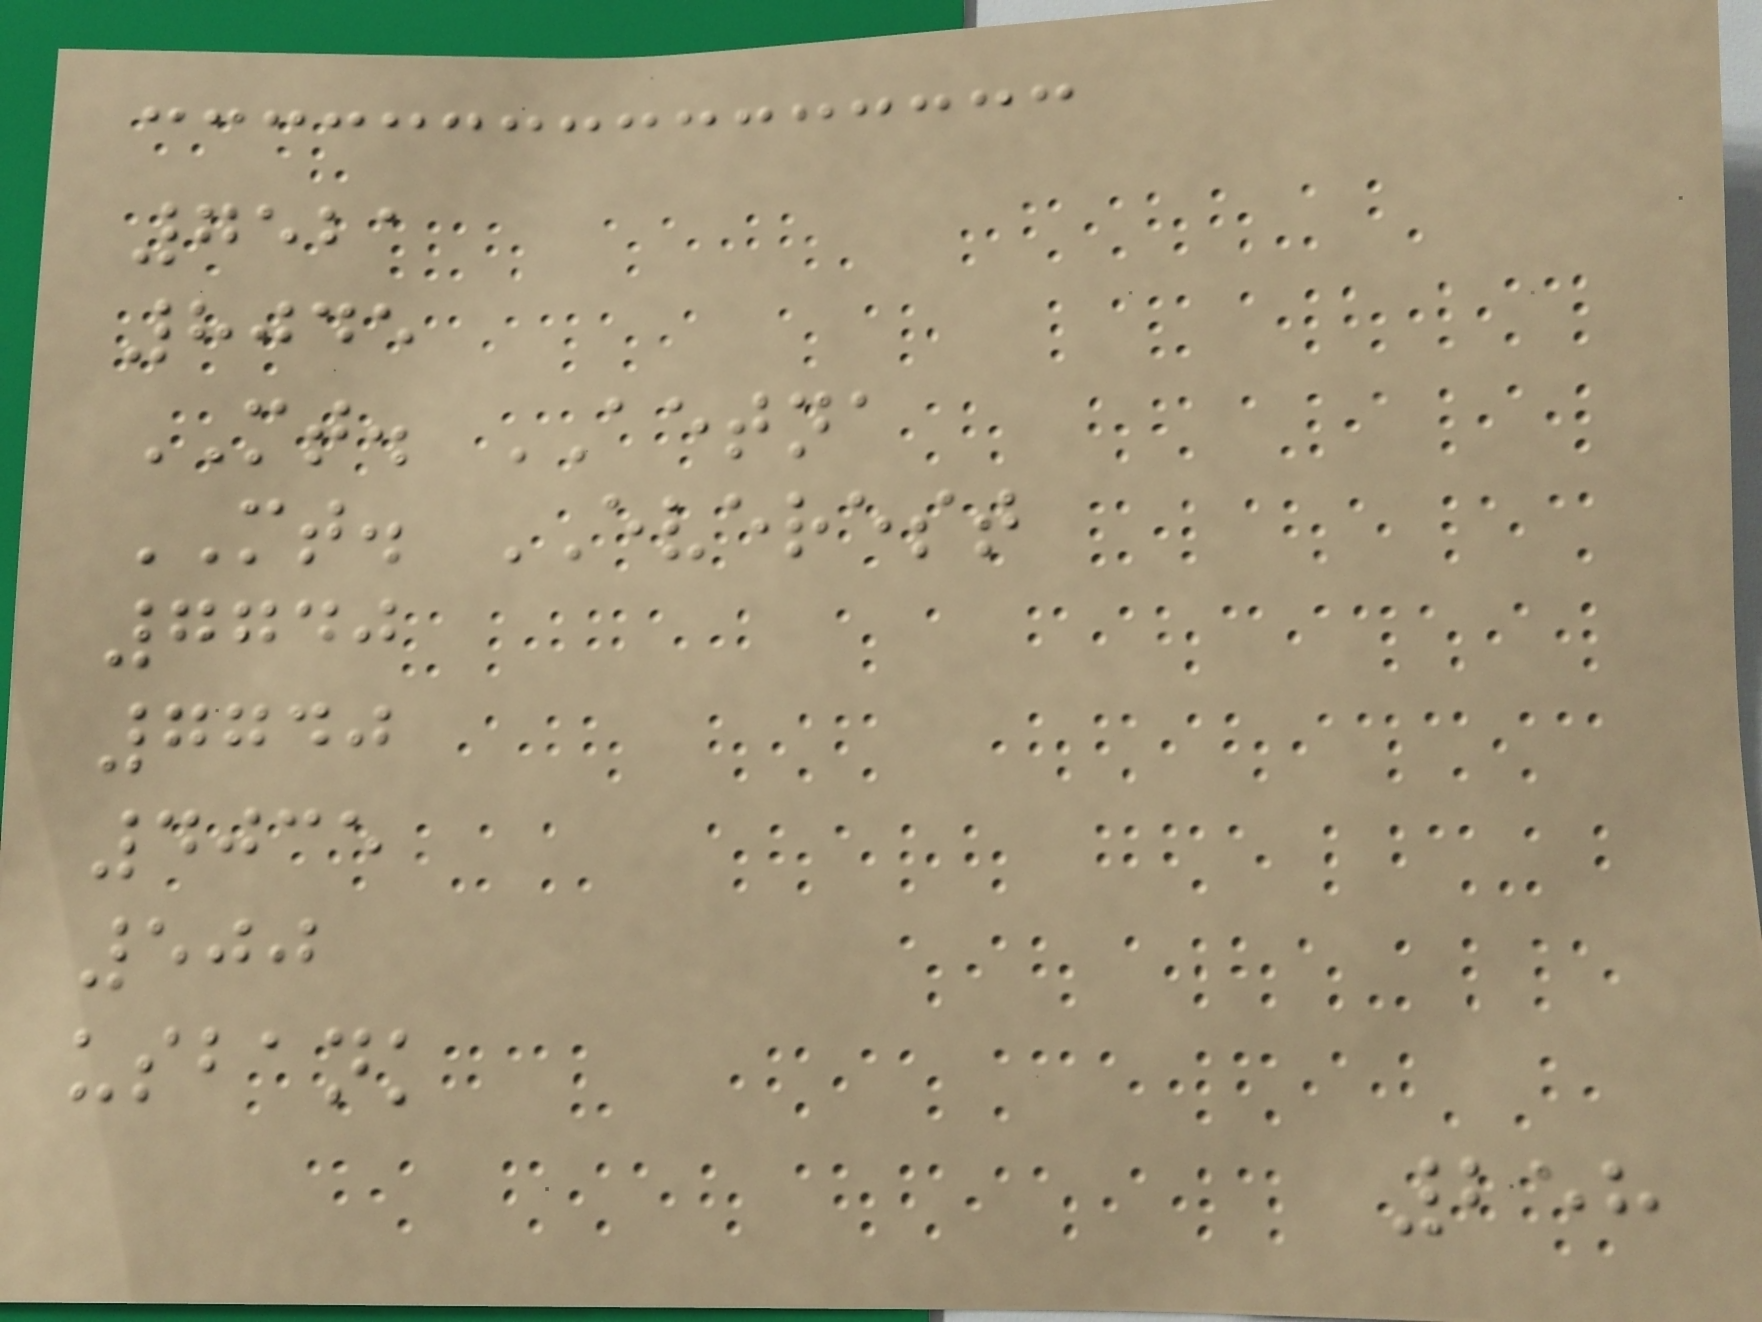7521
8045
MT. AETNA
MT. EVEREST
7740
7740
4035
500
usbank
258
